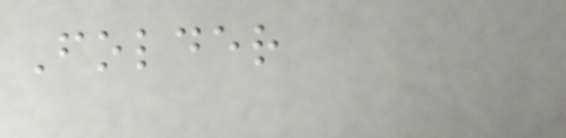Folder
